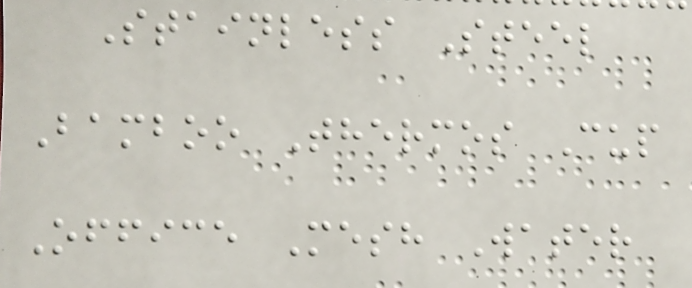Stainless Steel
Bamboo Thermos Cup
Office Mesh Water
